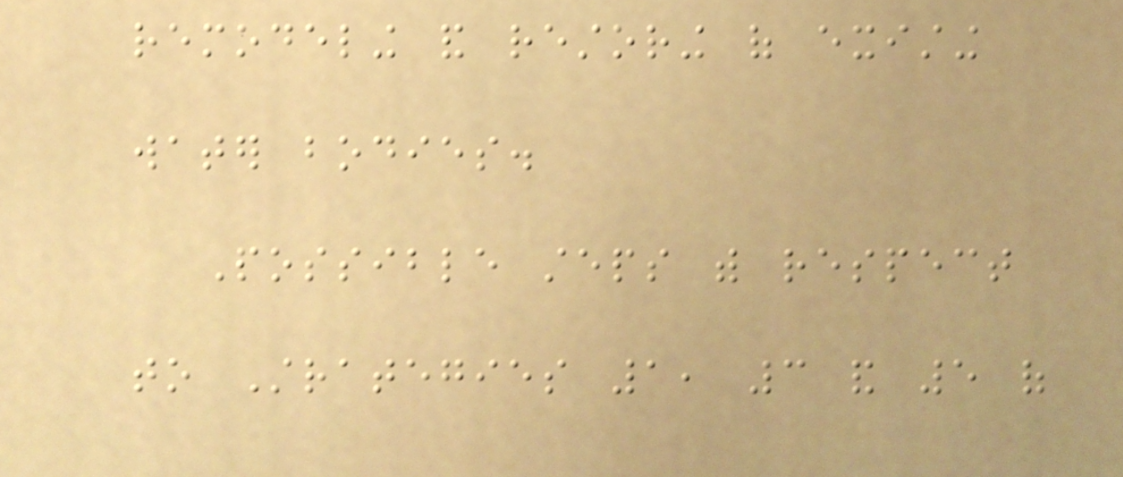remodeling and restoring of existing
water bodies.
Possible steps with respect
to Strategies 1, 3 and 5 of
